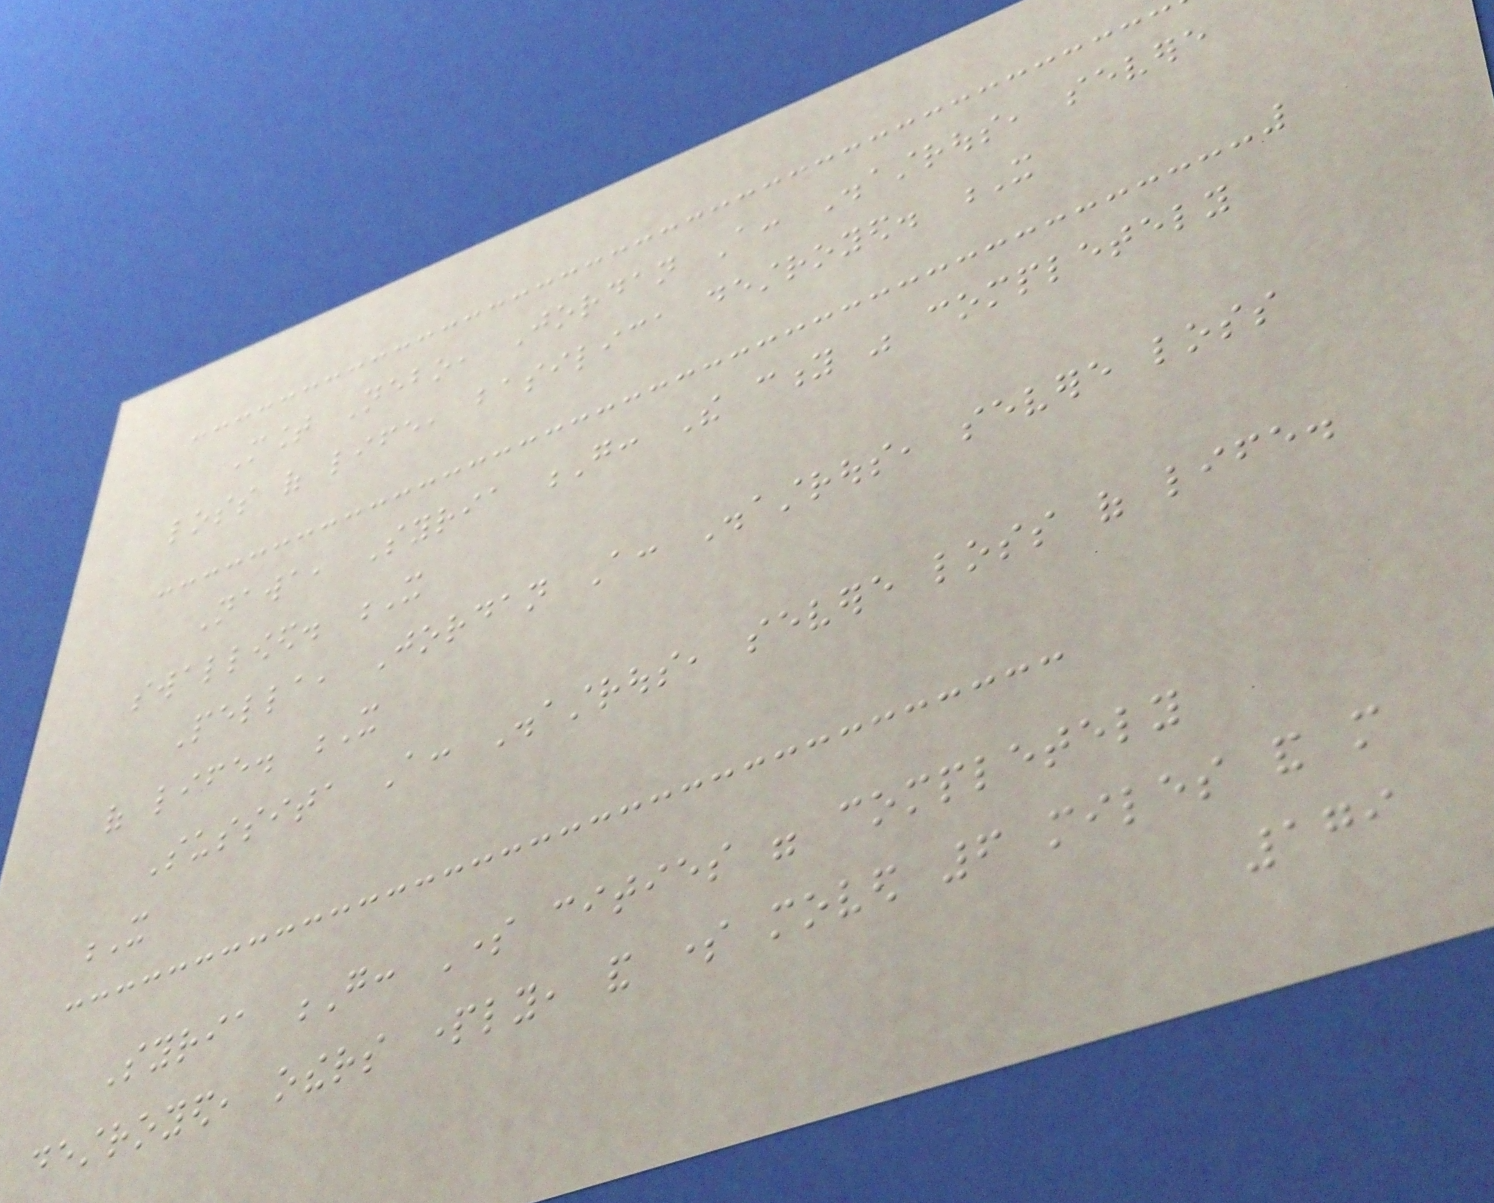Mount Nebo, Jordan A: Disastrous, severe
loss of life, basilica destroyed. X
Nawa, Syria G: The city was completely
swallowed. X
Pella, Jordan A: Disastrous, severe loss
of life. X
Sussita A: Disastrous, severe loss of life.
X
Syria G: Some cities were completely
destroyed, others partly, and some moved 6 miles and more
179
